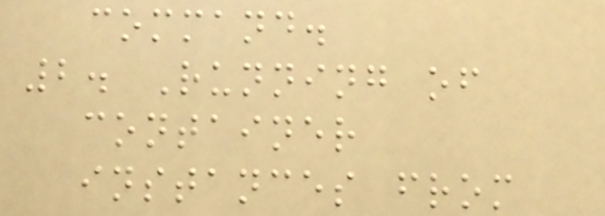command.
2. Running of
container
instances from
